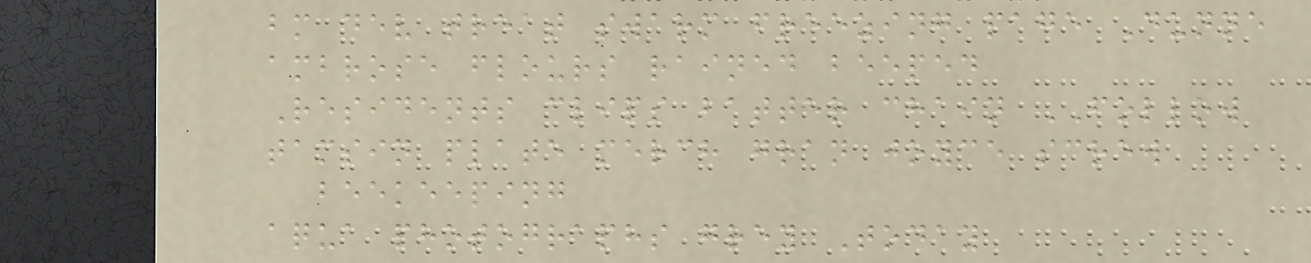bm dev treat swarm freezing page Dunne
ambrose flours rained beeped
Residents clips batter chain FOLLOW
tamsin plate merch gran joyce screw
beekeeping
aqua photographs grey Today
